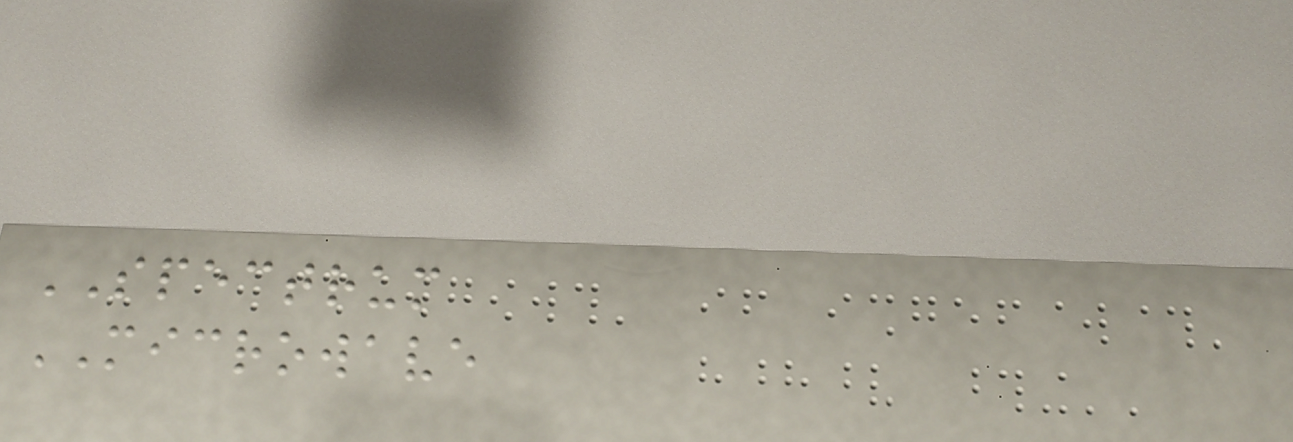SPECTRUM
MICROWAVE
